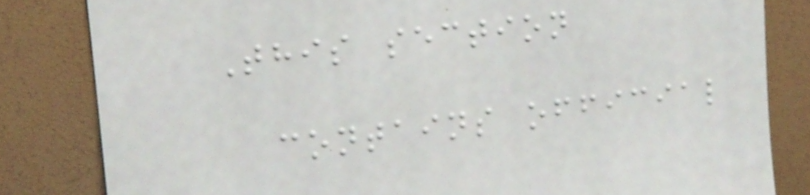This section
contains official
